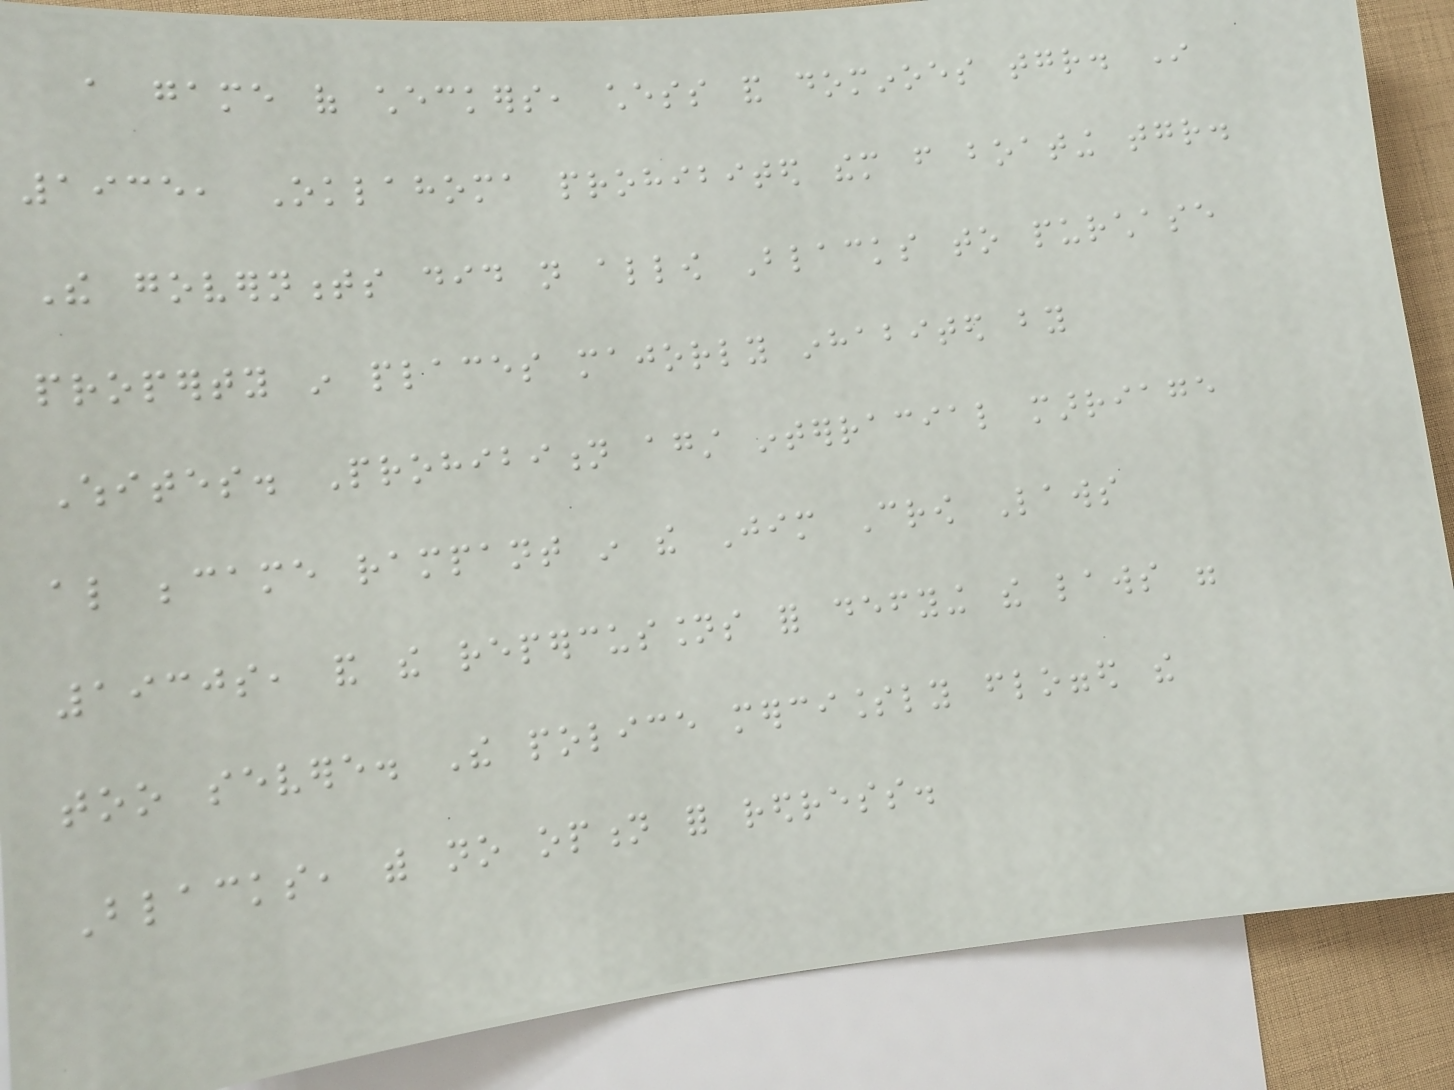a game of checkers, chess and dominoes together. In
1935, Oklahoma prohibited them from boating together.
The governments did not allow Blacks to purchase
property in places majorly inhabited by
Whites. Prohibition against interracial marriage
also became rampant in the Jim Crow Laws
1930s, and the repercussions for defying the laws were
too severe. The police mercilessly flogged the
Blacks, with no option for redress.
